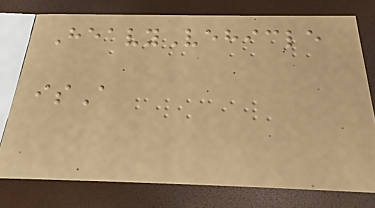HeavyVehicle
isA
